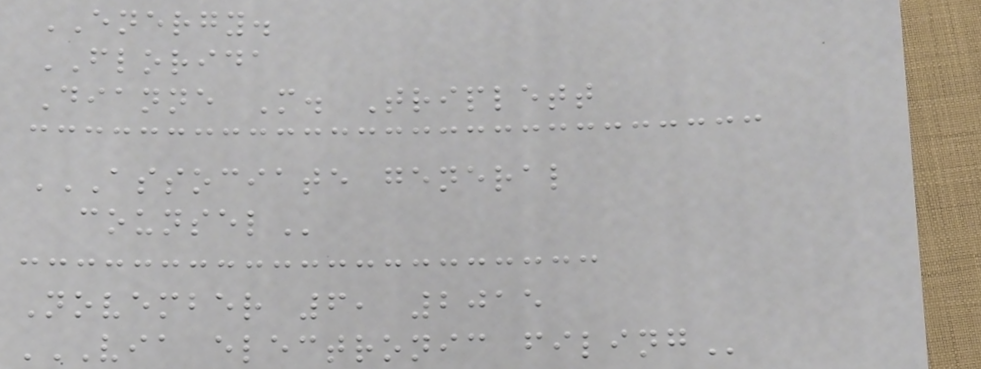ENERGY.
FLORIDA
Dianne M. Triplett
ASSOCIATE GENERAL
COUNSEL
November 6, 2015
VIA ELECTRONIC FILING
